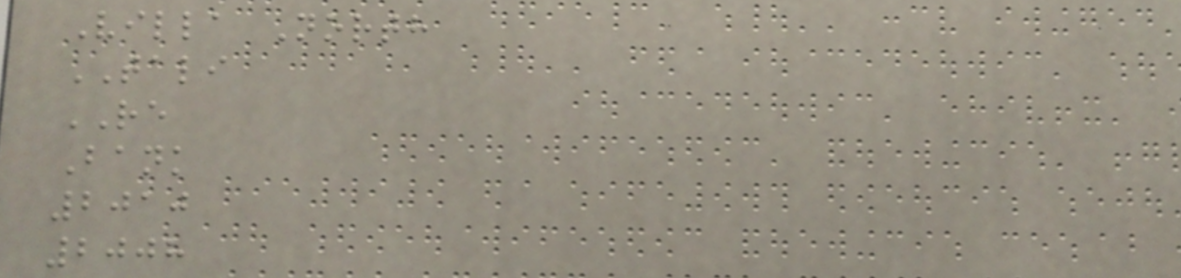Villa North
TALI
RE
Bank
2010
2008
